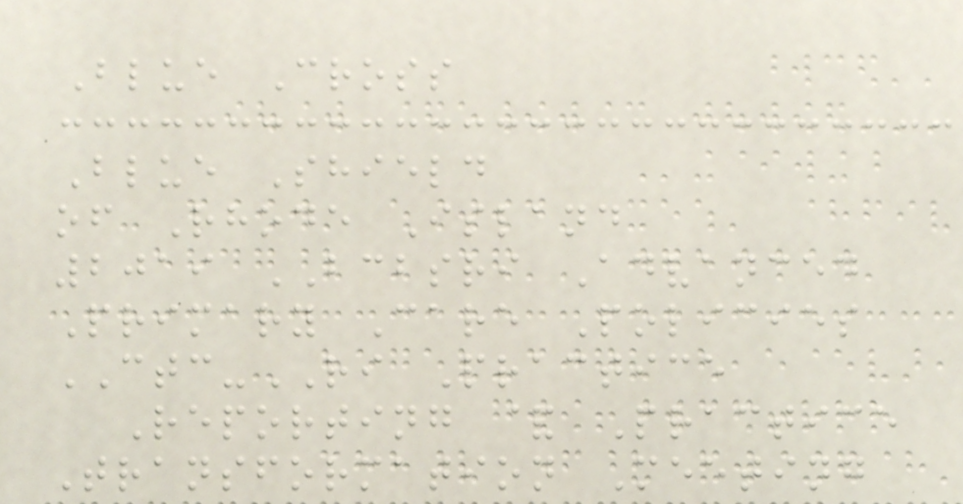Blue Cross
Blue Shield
of Rhode Island
2019 BCBSRI Advanced
Primary Care Policies
CTC-RI Practice
Reporting & Practice
Transformation Meeting
